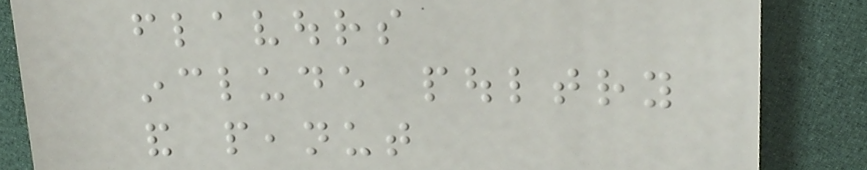flavours
include poultry
and peanut
